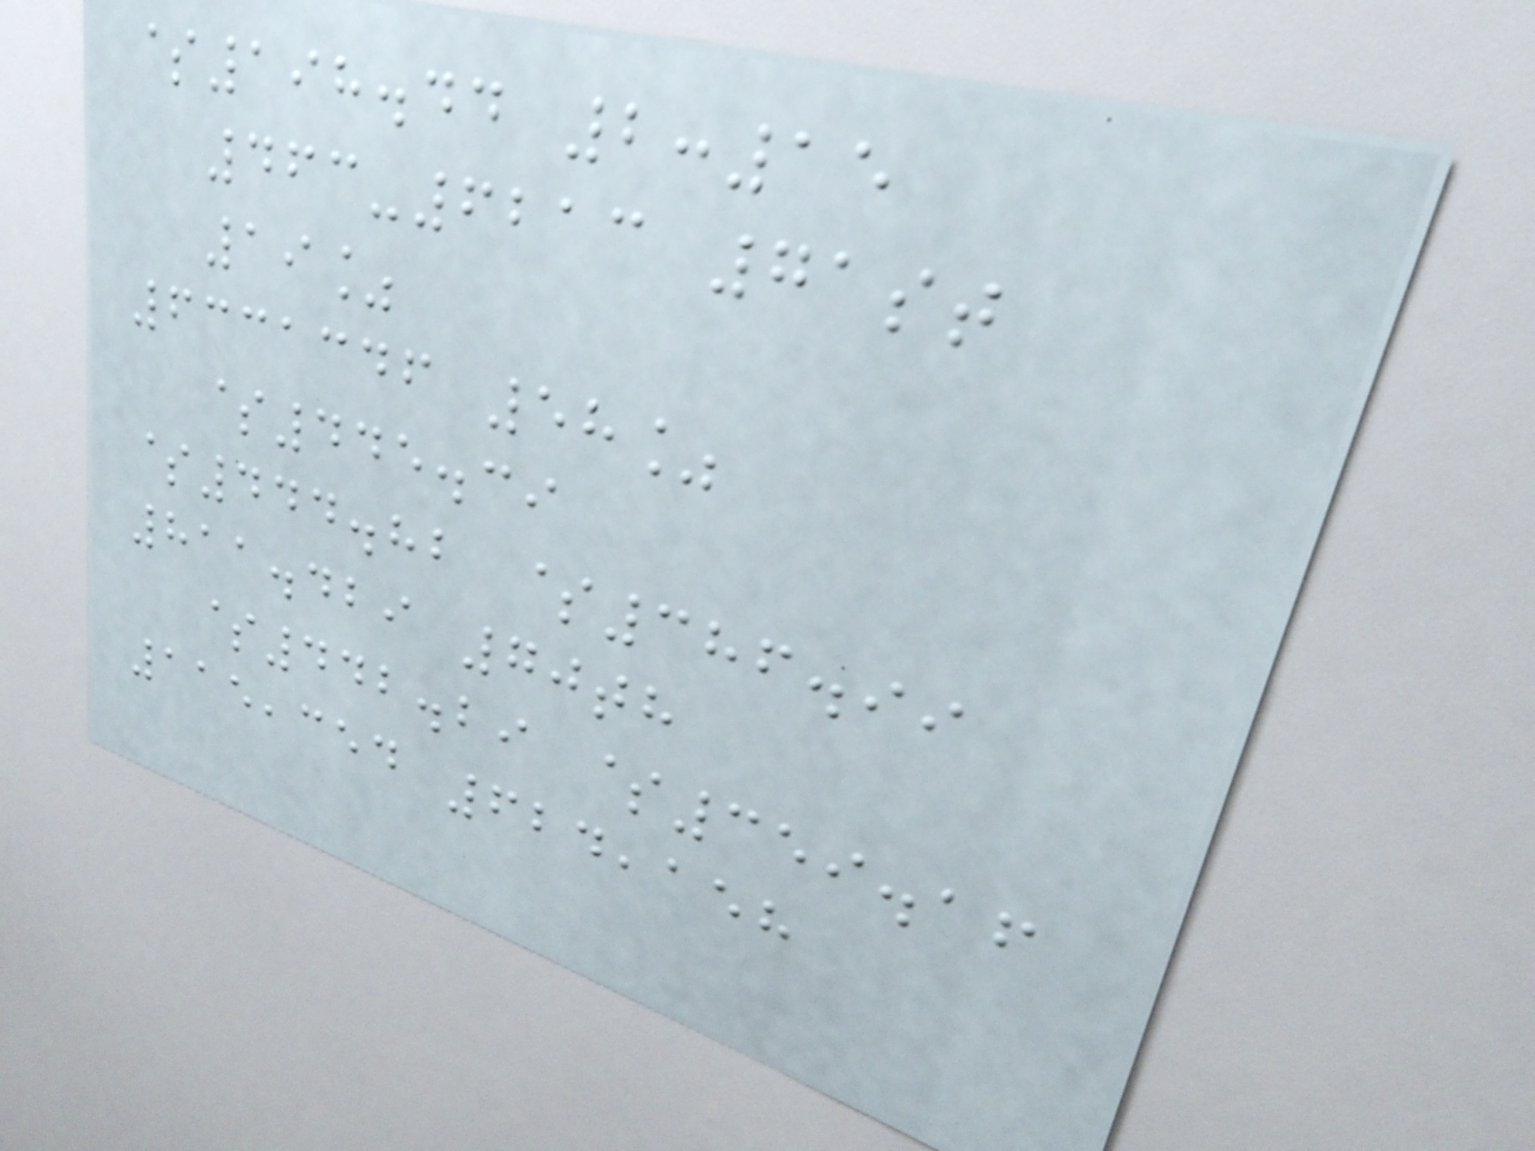$198.44 2:15
463-6213 71st
19%
6331346 58%
$445.39
$444.82 $386.99
811.429 70th
$442.29 $359.16
115,354 624,158
